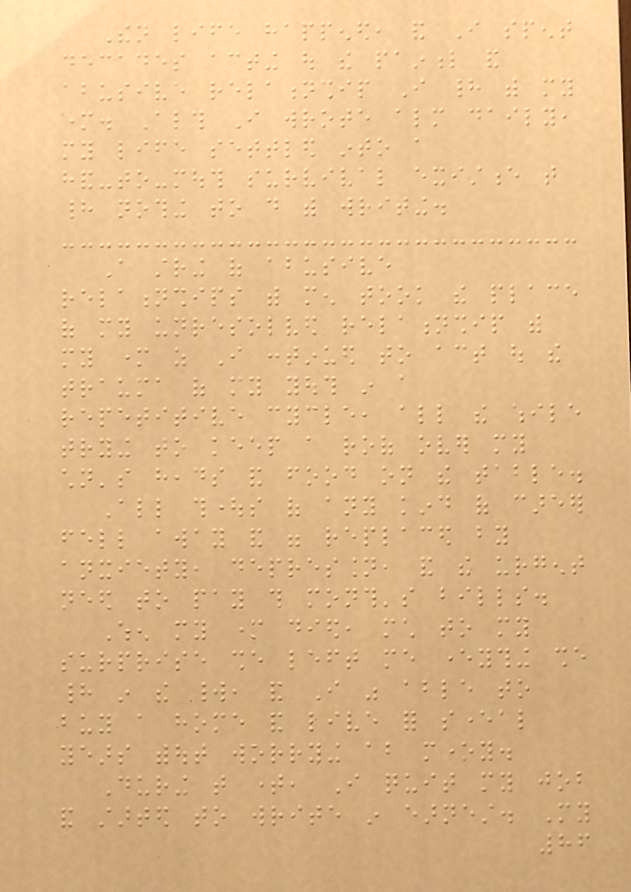Then life happened, and I spent
decades acting out the painful and
abusive relationship I had with my
mother. Although I wrote almost daily,
my life settled into a
hand-to-mouth survival existence that
had nothing to do with writing.
A string of abusive
relationships with men took the place
of my unresolved relationship with
my mother as I continued to act out the
trauma of my youth in a
repetitive cycle, all the while
trying to keep a roof over my
children's heads and food on the table.
All thoughts of any kind of career
fell away and were replaced by
anxiety, depression, and the urgent
need to pay this month's bills.
When my mother died, much to my
surprise she left me everything she
had in the world, and I was able to
buy a home and live for several
years without worrying about money.
During that time, I quit my job
and started to write in earnest. My
86
